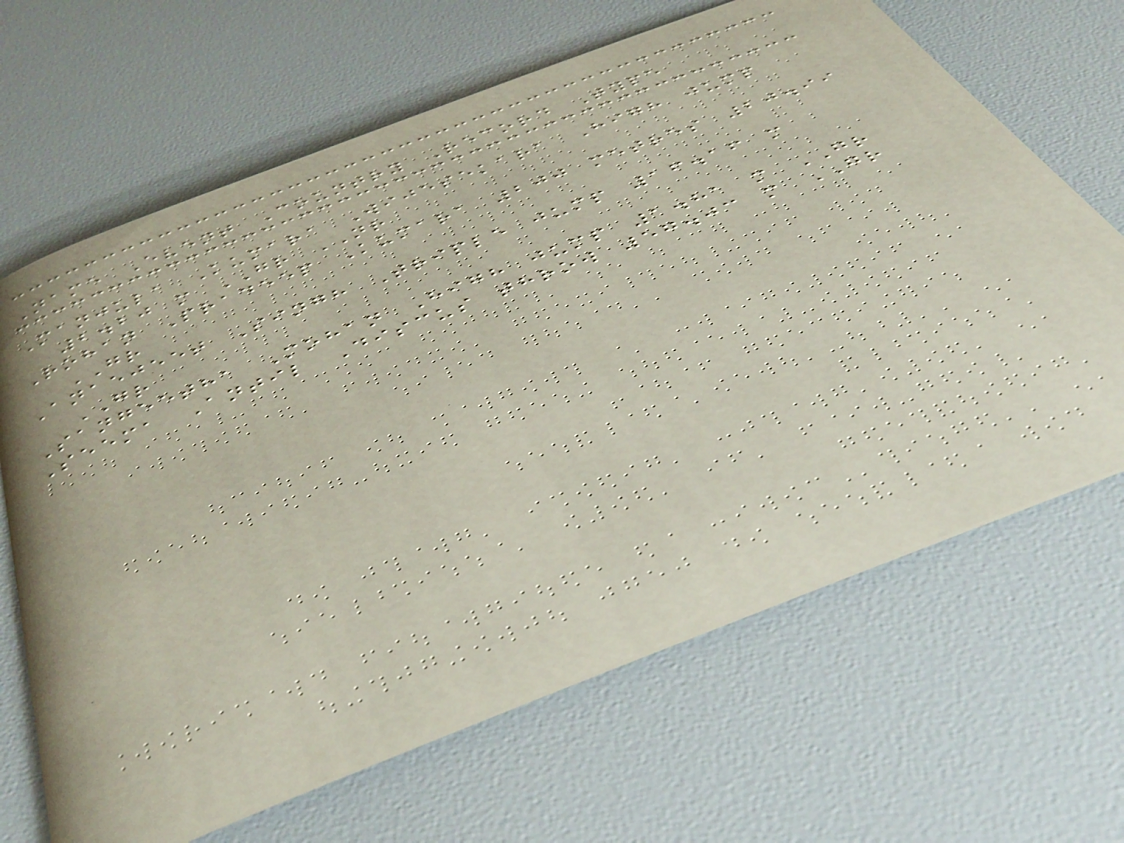Name Event Country Record Type
Manjula Kumara Wijesekara High jump
2.20 m GR NR
Rohan Pradeep Kumara 200 metres 20.99
GR
Anaejeet Singh Triple jump 16.16 m
GR
Sangeetha Mohan High jump 1.81 m GR
Seema Antil Discus throw 57.03 m GR
